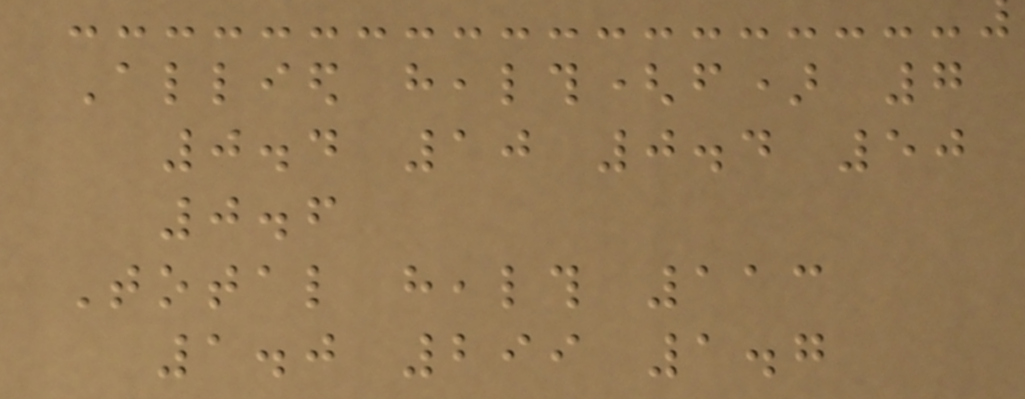Allied health(f) 7
0.4 10 0.4 50
0.6
Total health 113
1.0 299 1.7
